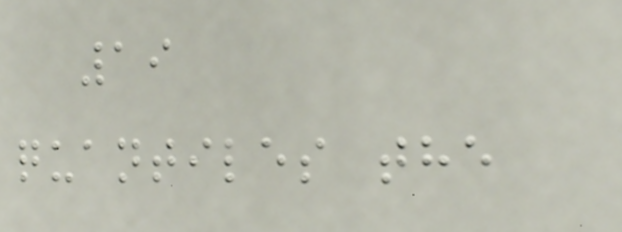19
quantiles the
